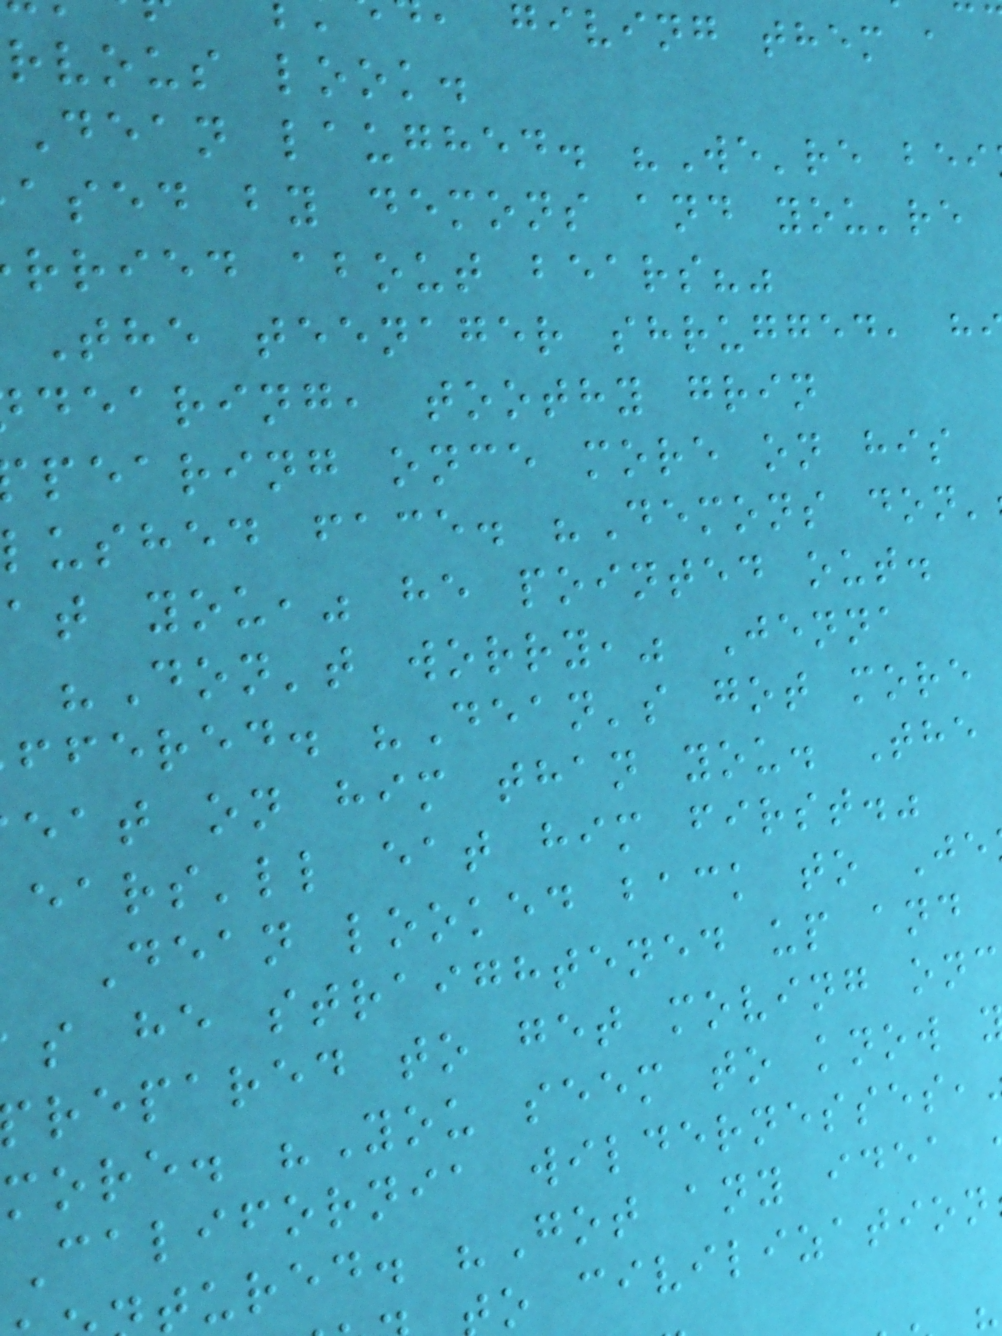giving them a
rvous look.
Dean laughed. "We're bei
ased by demons and you're
rried about bears?"
The teenager shrugged, h
dearing, toothy grin
pearing once more on his
lushed face. "Demons don'
at you," he pointed out.
"Don't worry," Jenna
ffered. "Dean's got more
eat on him than you. The
ears'll eat him first."
Dean looked back to Je
s he straightened up and
repared to get moving onc
more. "You seem to know
California wildernesses,
tured. "Got any idea
o civilization
